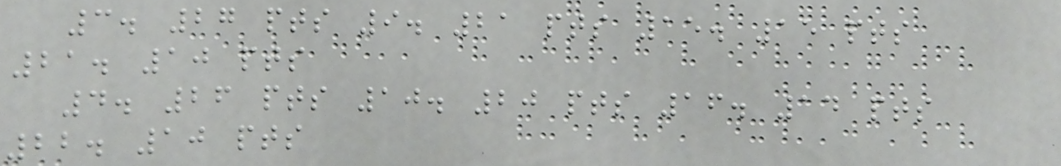3. 27 pts 9. 21 pts 15. 15 pts
21. 10 pts
4. 26 pts 10. 20 pts 16. 14 pts
22. 10 pts
